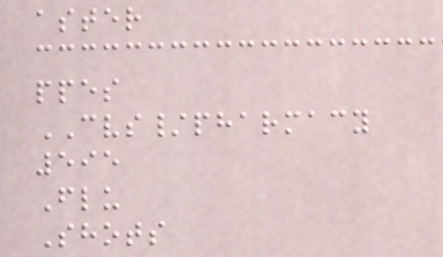aster
ppes
CVS/pharmacy
595
Flu
Shots
